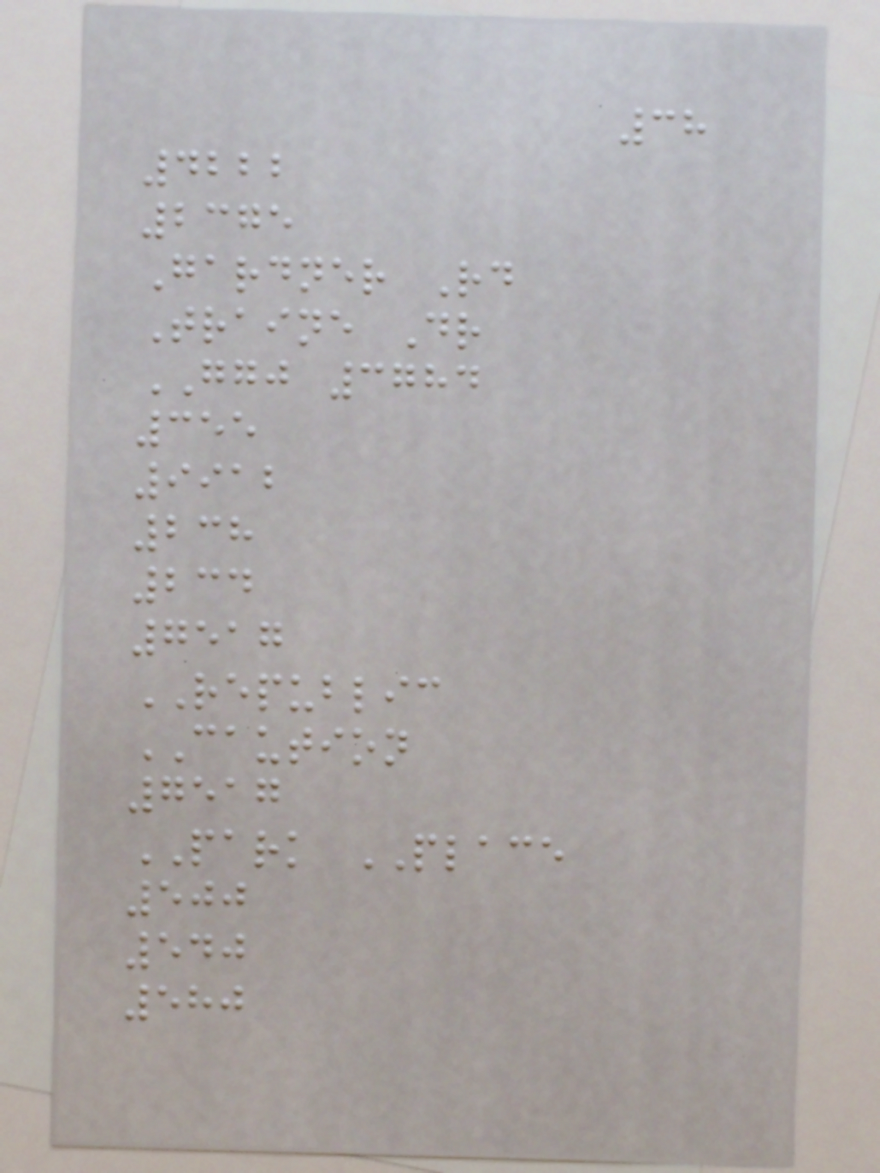38
4222
2375
Gardner Rd
Traine Dr
GGJ 3784
355
9912
238
234
7517
REPUBLIC
CAUTION
7517
PARK PLACE
500
540
580
